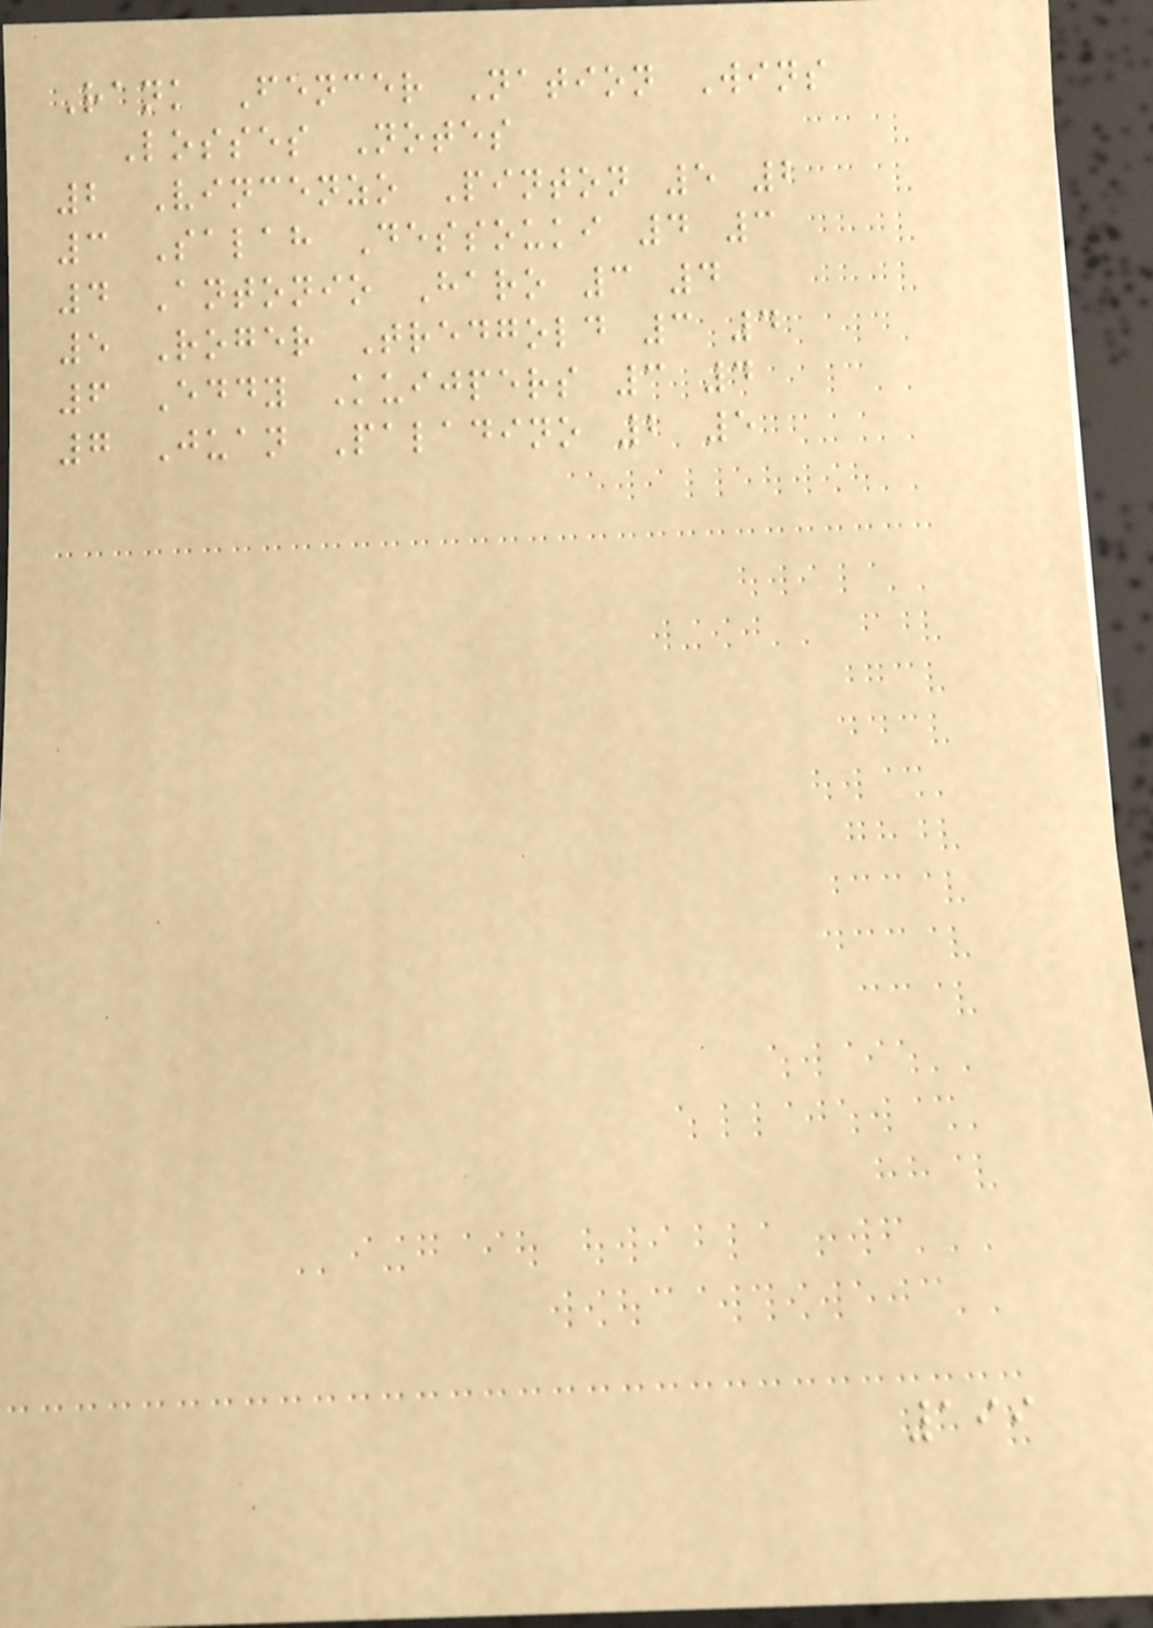Rank Fencer Nation Wins
Losses Notes
2 Vincenzo Pinton 5 2
3 Salah Dessouki 4 3
4 Antonio Haro 3 4
5 Roger Tredgold 3 4
6 Eddy Kuijpers 3 4
7 Juan Paladino 2 5
199
